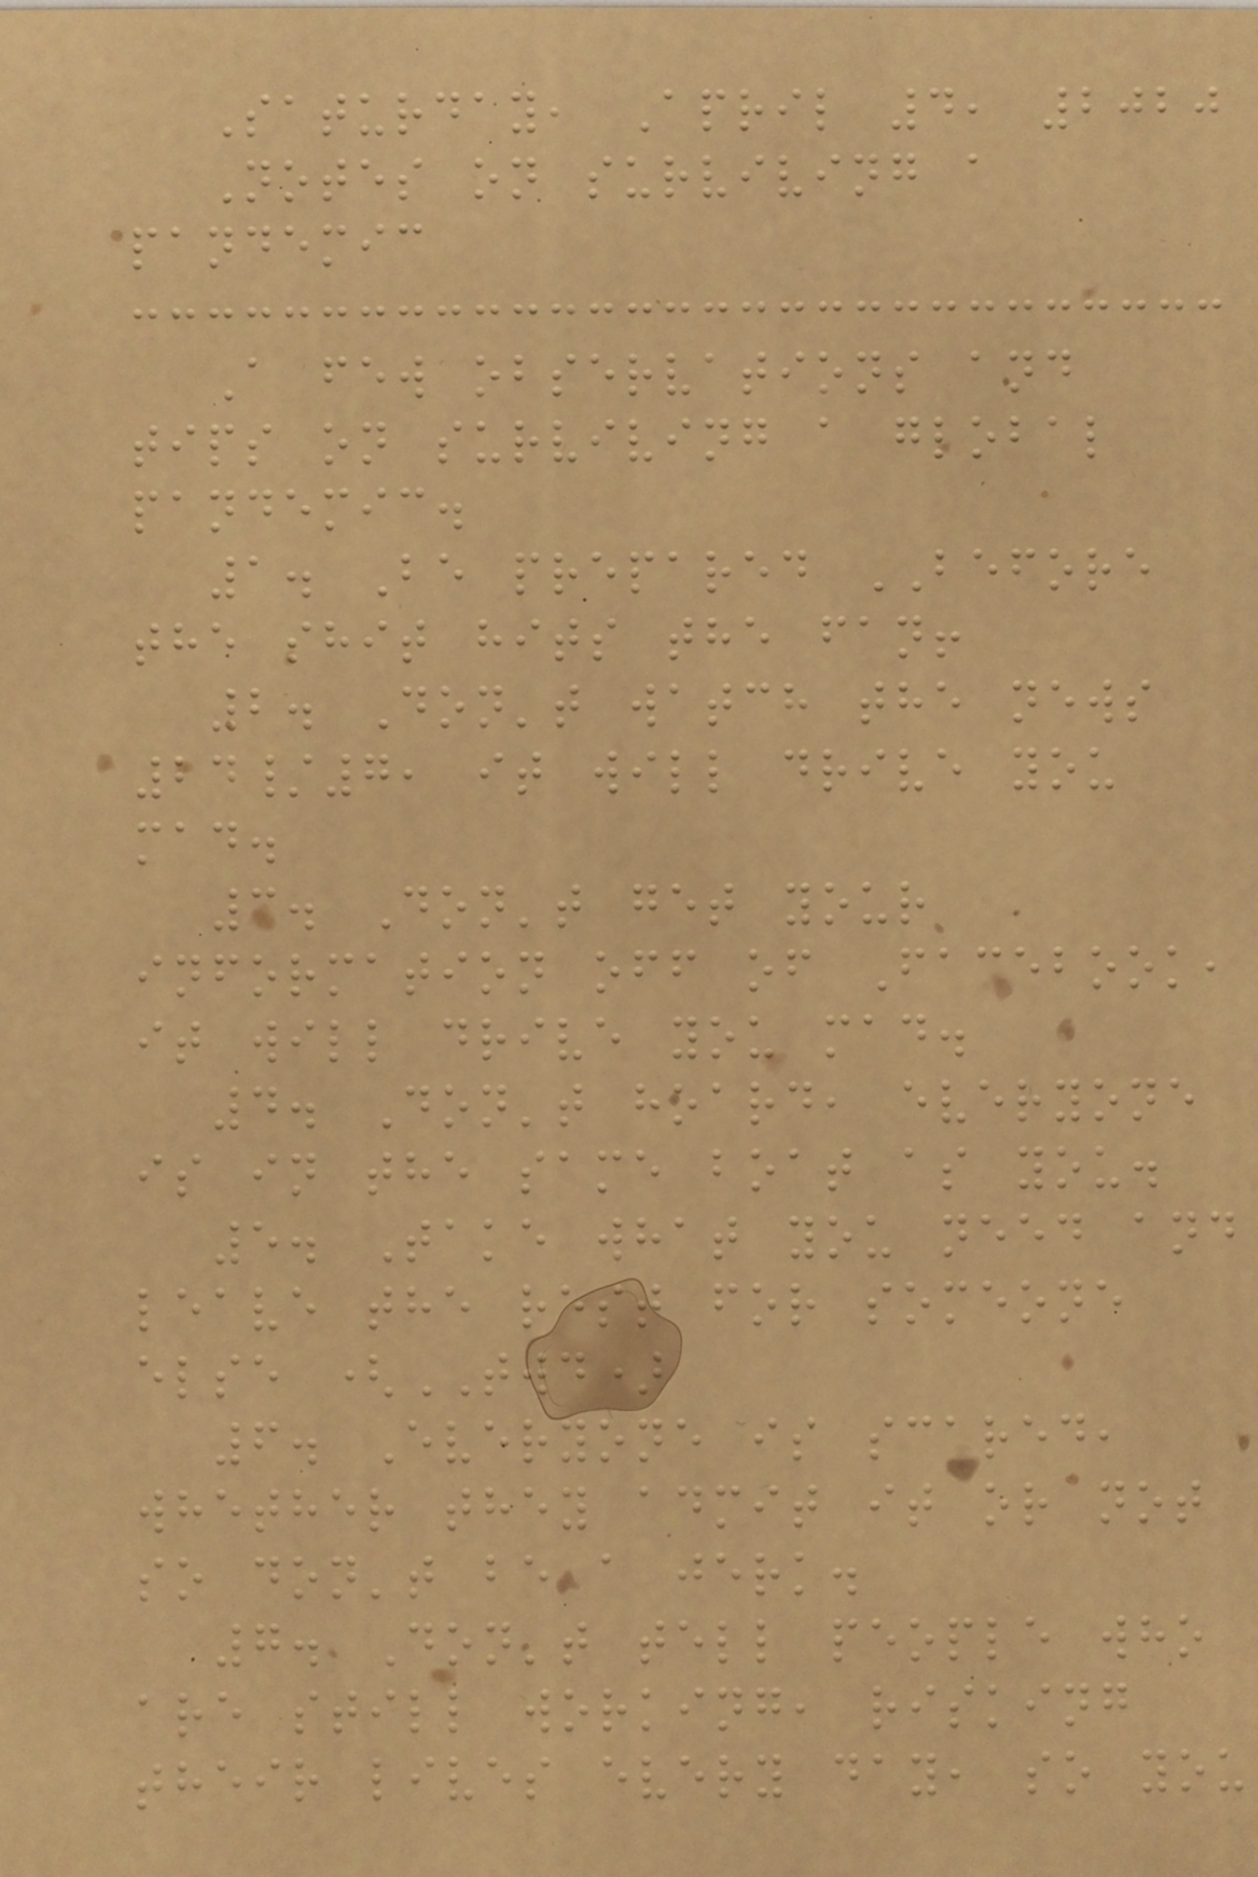Saturday, April 4, 2020
Notes on surviving a
pandemic
A few observations and
tips on surviving a global
pandemic.
1. Be prepared BEFORE
the shit hits the fan!
2. Don't watch the news
24/7, it will drive you
mad.
3. Don't get your
information off of Facebook,
it will drive you mad.
4. Don't hoard, everyone
is in the same boat as you.
5. Take what you need and
leave the rest for someone
else (TWD)
6. Everyone is scared,
whether they admit it or not
so don't be a jerk.
7. Don't tell people who
are still working, risking
their lives every day, so you
